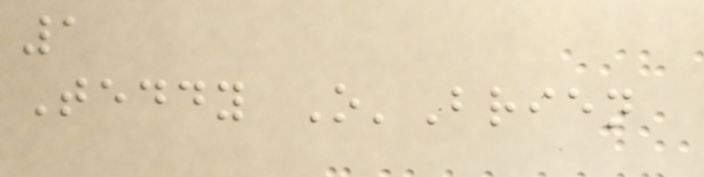1
Teddy O'Brien
